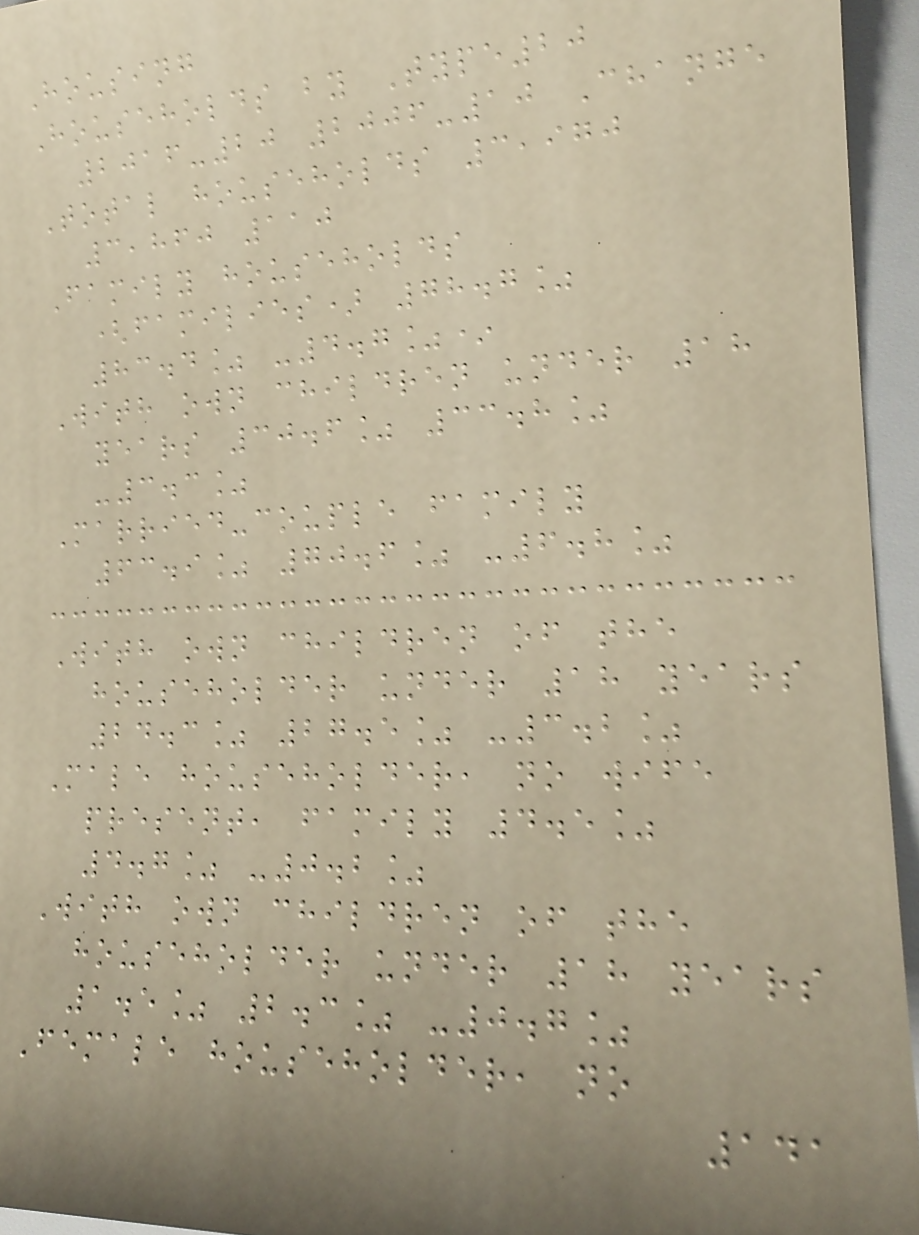Housing
Households by Type20
2016-20 2006-10 Change
Total households 3,970
3,860 110
Family households
(families) 78.7%
83.4% -4.7%*
With own children under 18
years 30.6% 33.8%
-3.3%
Married-couple family
63.9% 70.6% -6.8%
With own children of the
householder under 18 years
24.3% 27.5% -3.2%
Male householder, no wife
present, family 4.5%
4.7% -0.2%
With own children of the
householder under 18 years
1.5% 2.3% -0.7%
Female householder, no
141
